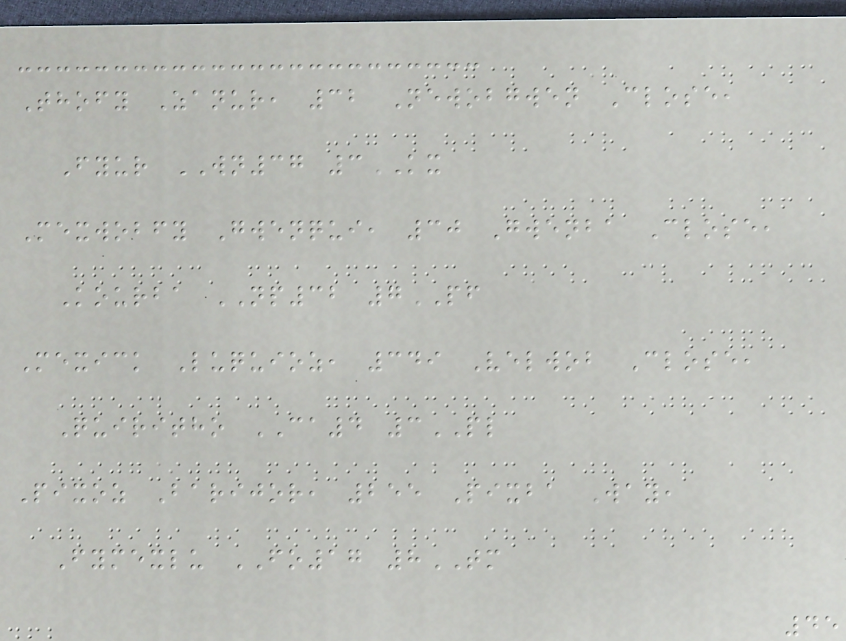Thofy Zanur, 32 Newobgwen Close,
Fyur WN37 3KX
Mexwobfy Gwenqui, 30 Gwenba Close,
Kourba NP32 7PF
Mexick Luquioz, 349 Velwob Close,
Quiritho CA4 3PL
Pixoz Barijor, 255 Pixba Way,
Fymexlu FO17 8TM
45
